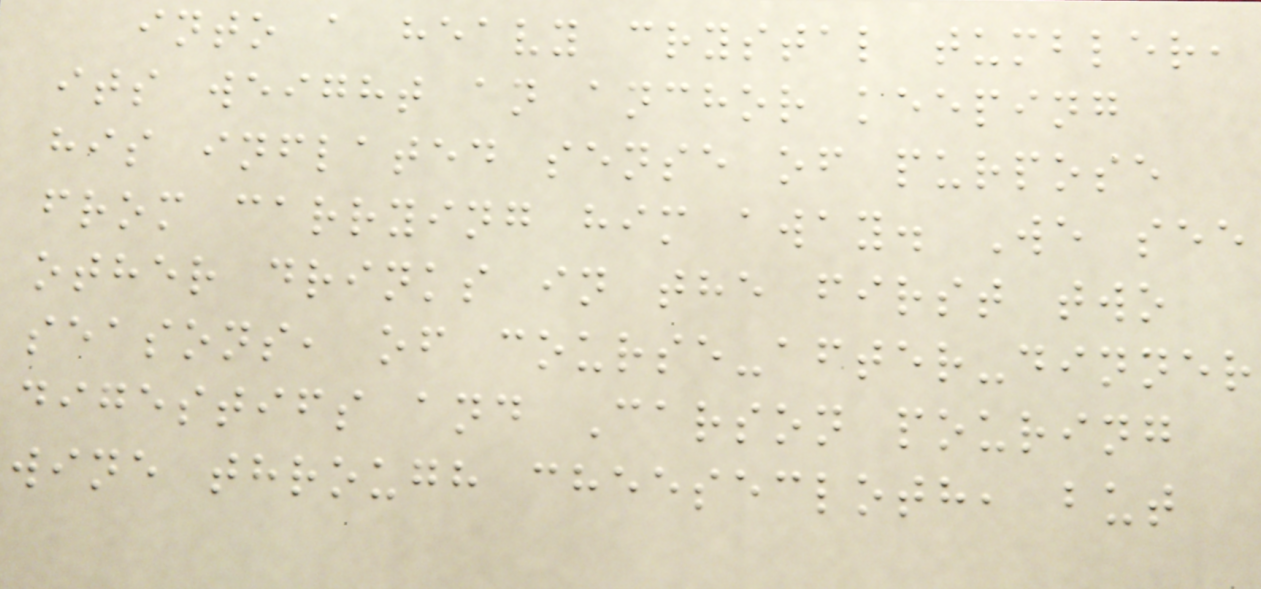into a heavy crystal tumbler,
its weight an anchor keeping
his inflated sense of purpose
from carrying him away. We see
other drinks in the first two
seasons, of course-after-dinner
digestifs and Carson pouring
wine through cheesecloth, but
